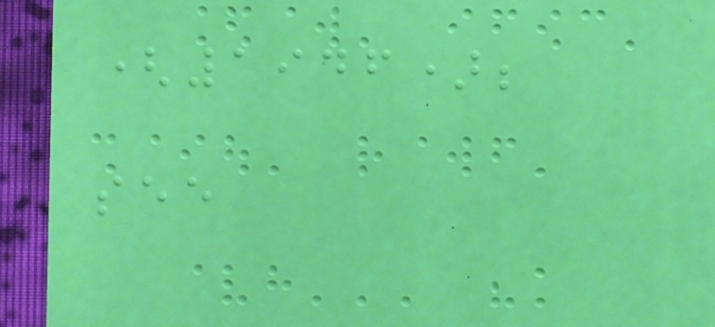(1946);
see
